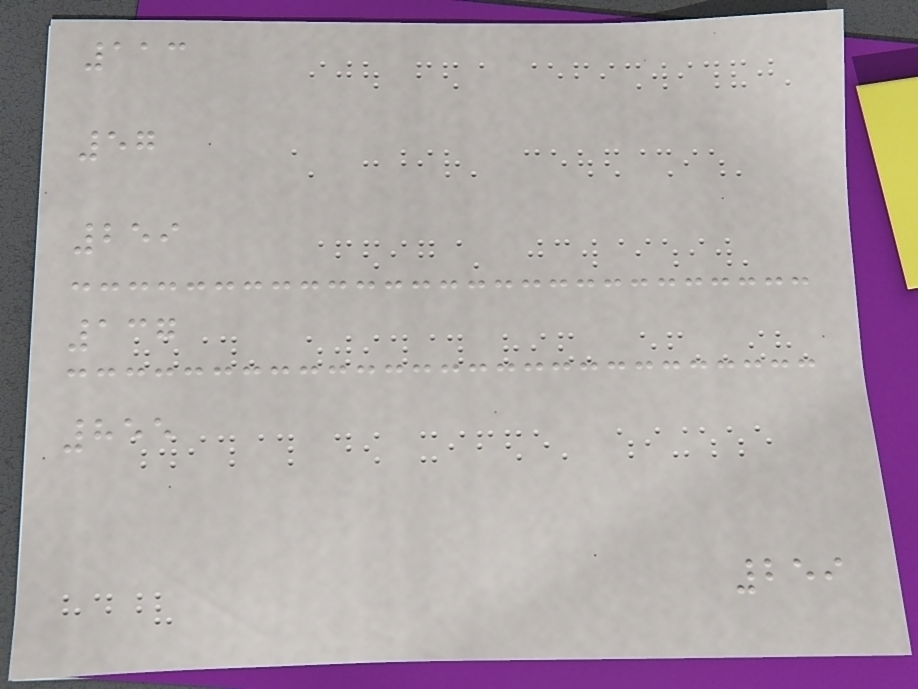113
57
259
137
855
259
